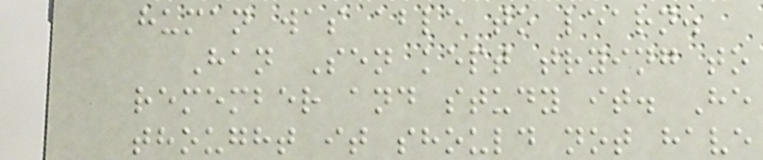human was able to learn.
Han Sen kept trying to
remember and study it. He
thought it should not have
